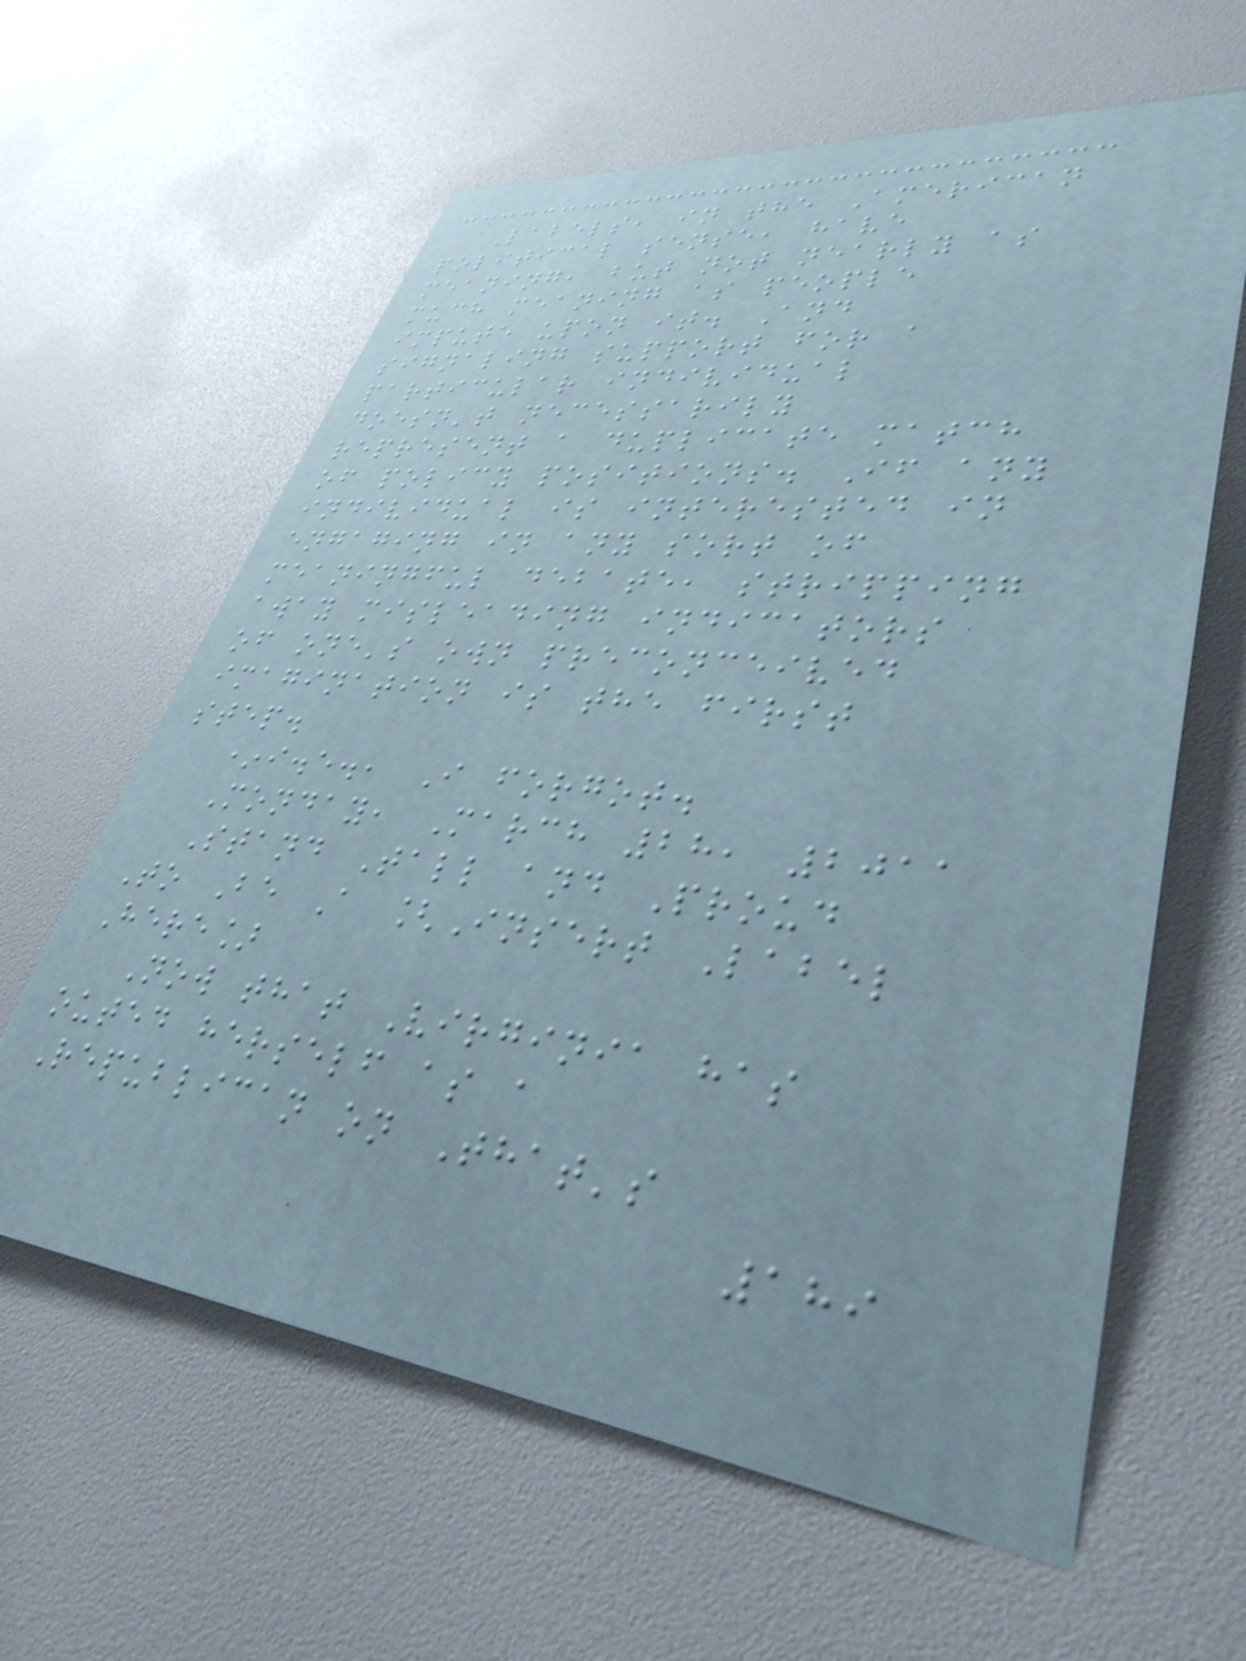Labels, in the American
political sense, have
meaning, but not nearly as
much meaning as people
impute upon it. And
signaling support for a
particular individual
doesn't necessarily
represent a duplicate match
of policy positions. If any
individual is interested in
engaging in any sort of
meaningful debate, stripping
away misleading indicators
of one's own preconceived
imagination is the first
step.
*i.e., I forgot.
Monday, March 28, 2011
Stand Tall and Proud
To Be A [Insert Label
Here]
Now that Virginia has
outed herself as a
Republican on That's
189
